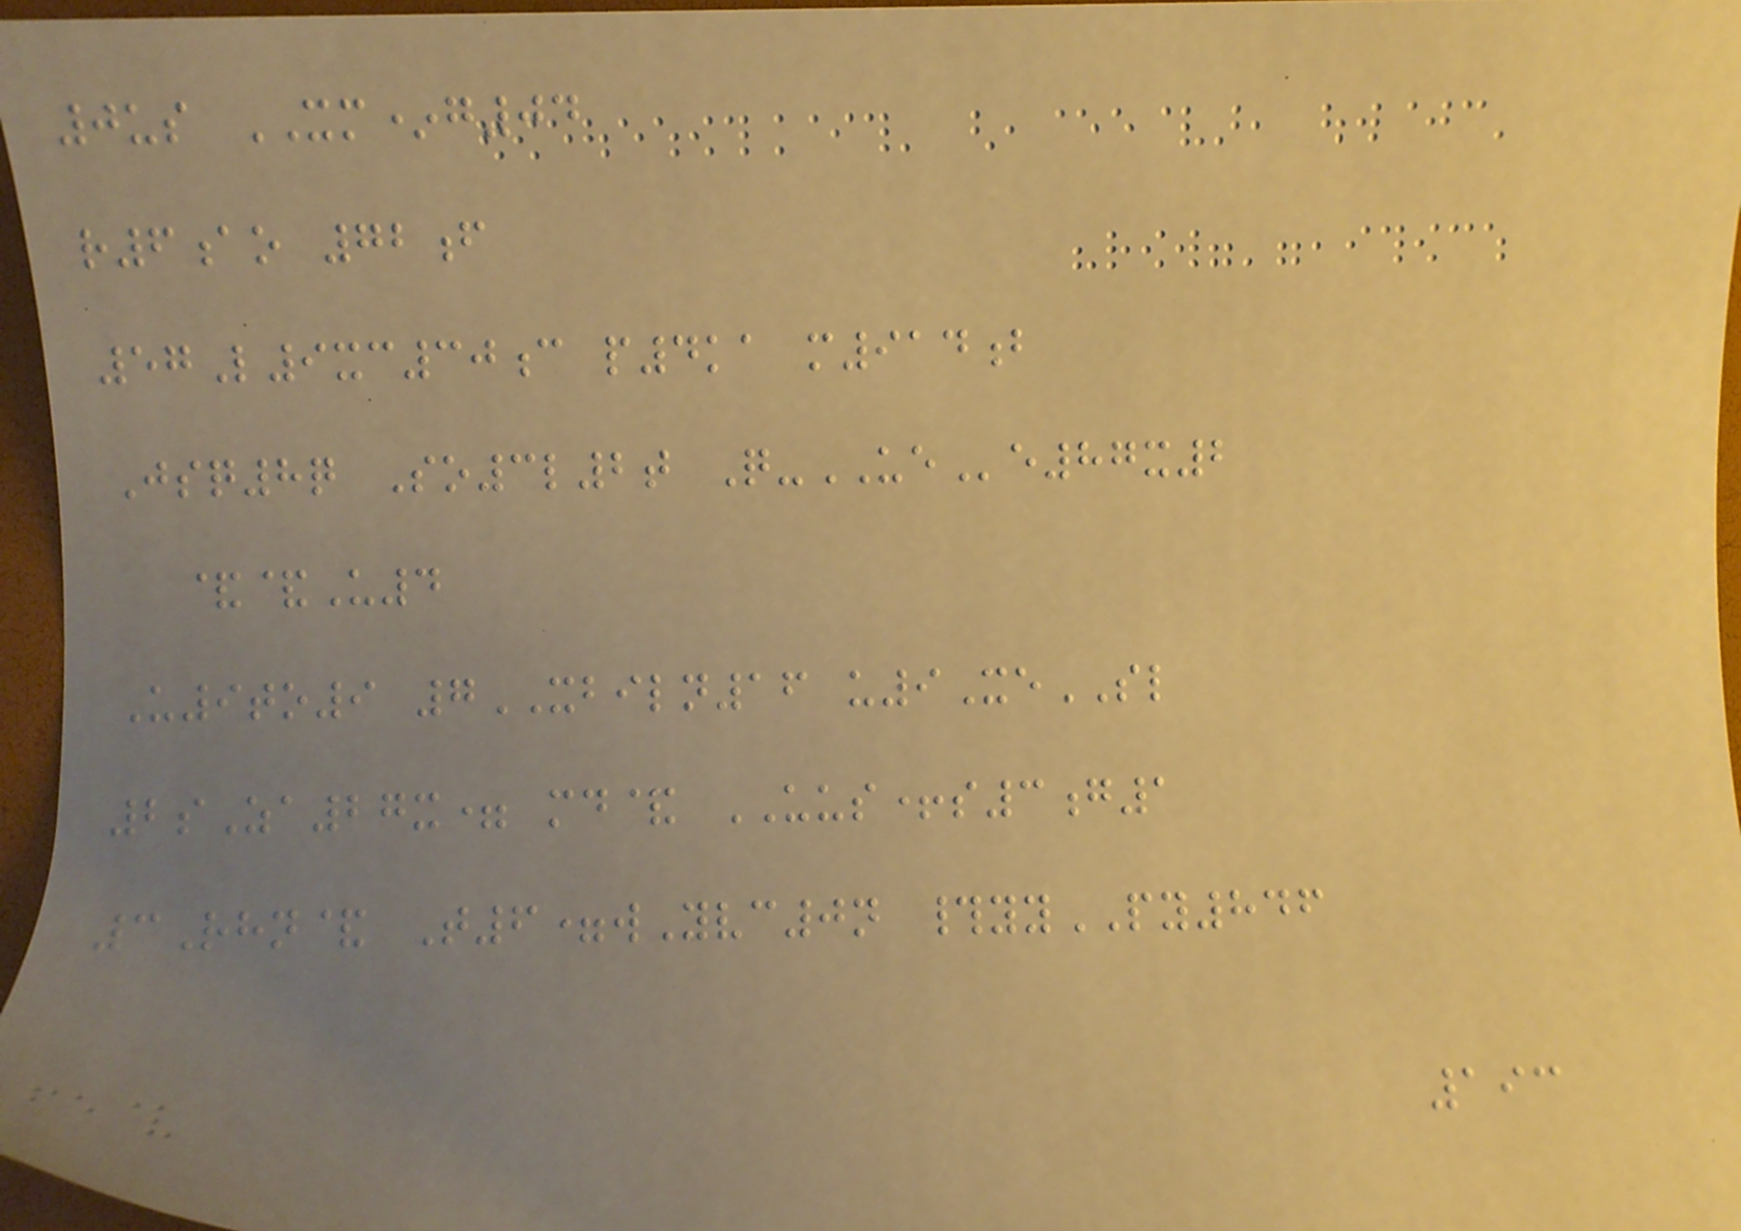0us XM*g04
r6ao 72f
57L9xc30c p4ka m914b
Jsq8q So3l2t Q-UEe87x2
&&U4
U9to9 7XBILN16 u9XeSL
2sZa27x= md& UUS+s3g1
3Rhn& T6=wYvc0n #yyPY846
193
